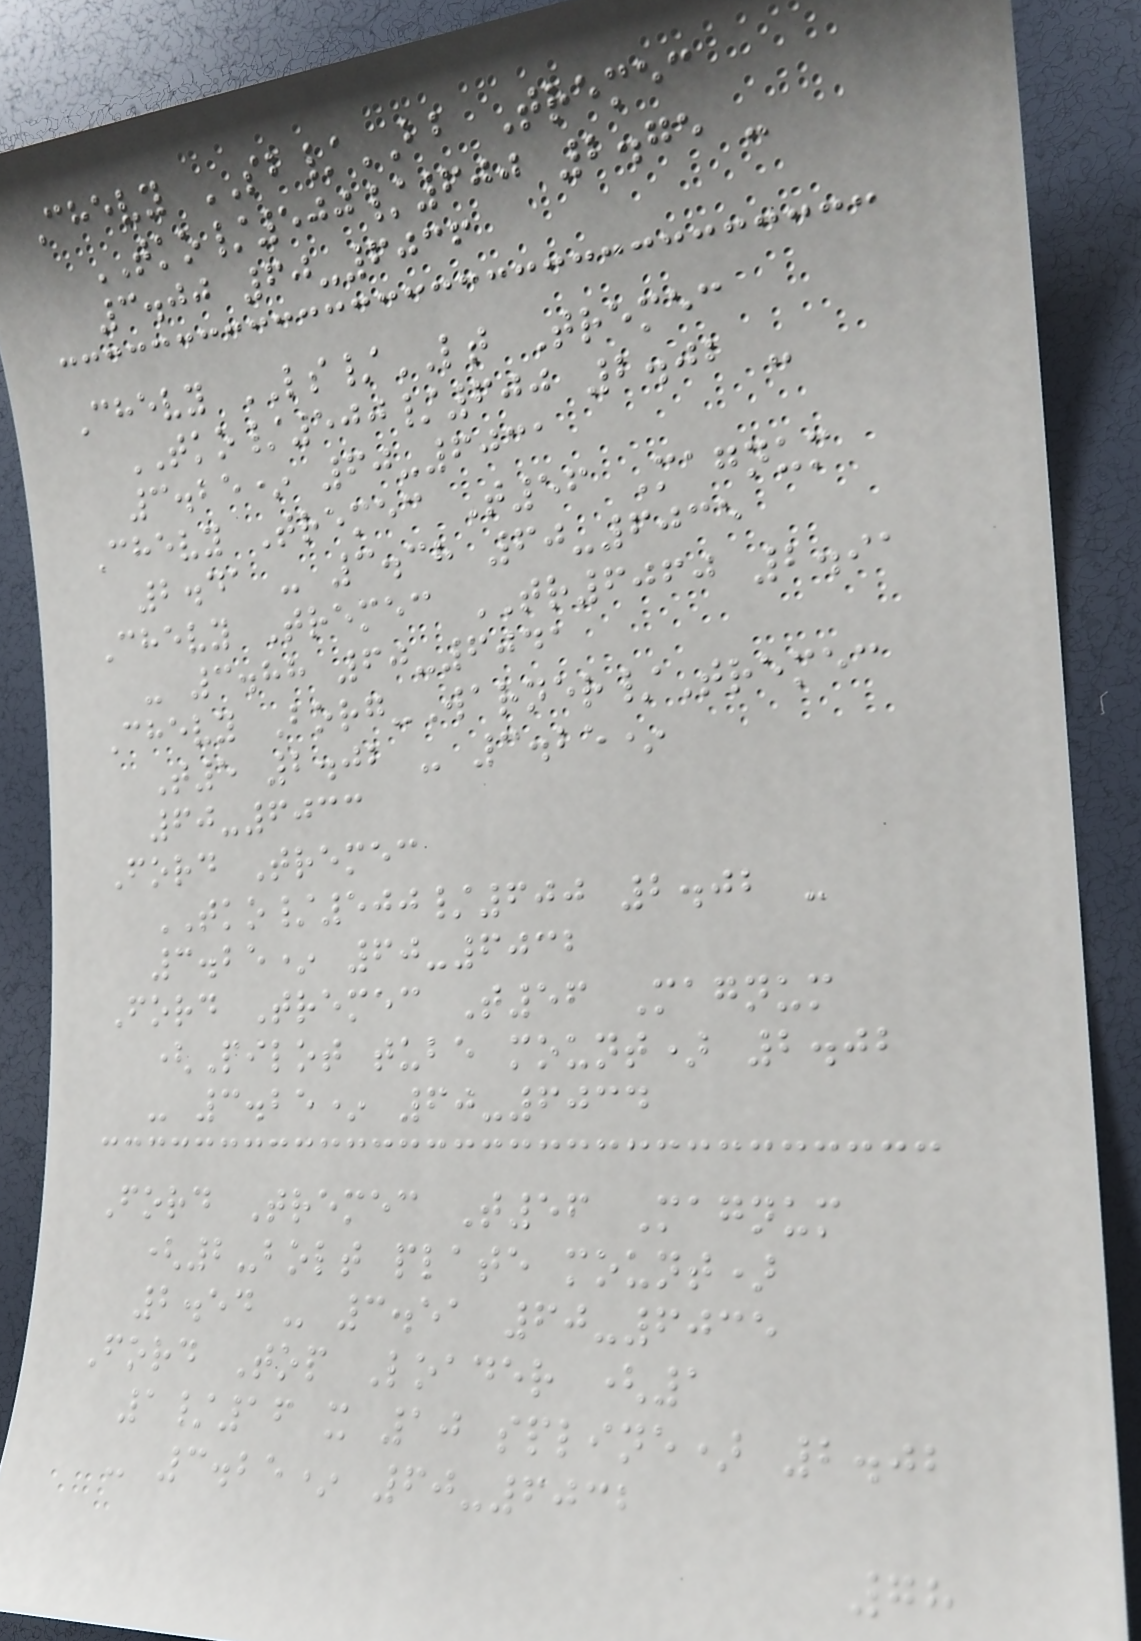Chevy SB/BB Tremec
TKO/500/600 2.75 -
3.00 60-6036
Chevy LS/LT Tremec
TKO/500/600 2.02 -
3.25* 60-6031
Chevy Tremec T56 Magnum
2.41 - 3.38 60-6035
Chevy Tremec TR6060 2.91
- 3.88 60-6041
Chevy Borg-Warner/Tremec
T5 2.02 - 3.25*
60-6033
Ford Tremec
TKO/500/600 2.02 -
3.25* 60-6032
Ford Tremec T56 Magnum
(Pilot tube mount) 2.02
- 3.25* 60-6034
Ford Tremec T56 Magnum
(2-bolt plate mount)
2.54 - 3.51 60-6035
Ford Top Loader (1
1/16 x 10 spline) 2.02
- 3.25* 60-6032
78
